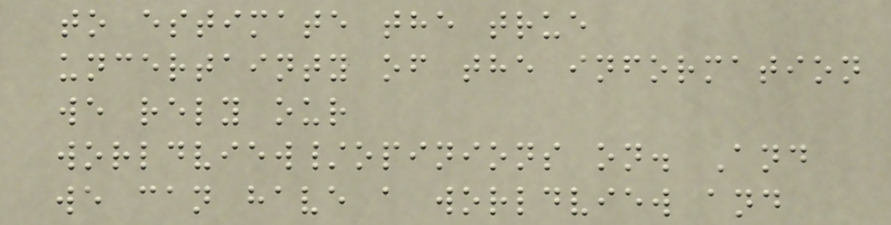to estimate the true
uncertainty of the information
we rely our
worldview/opinions on. And
we can have a worldview and
